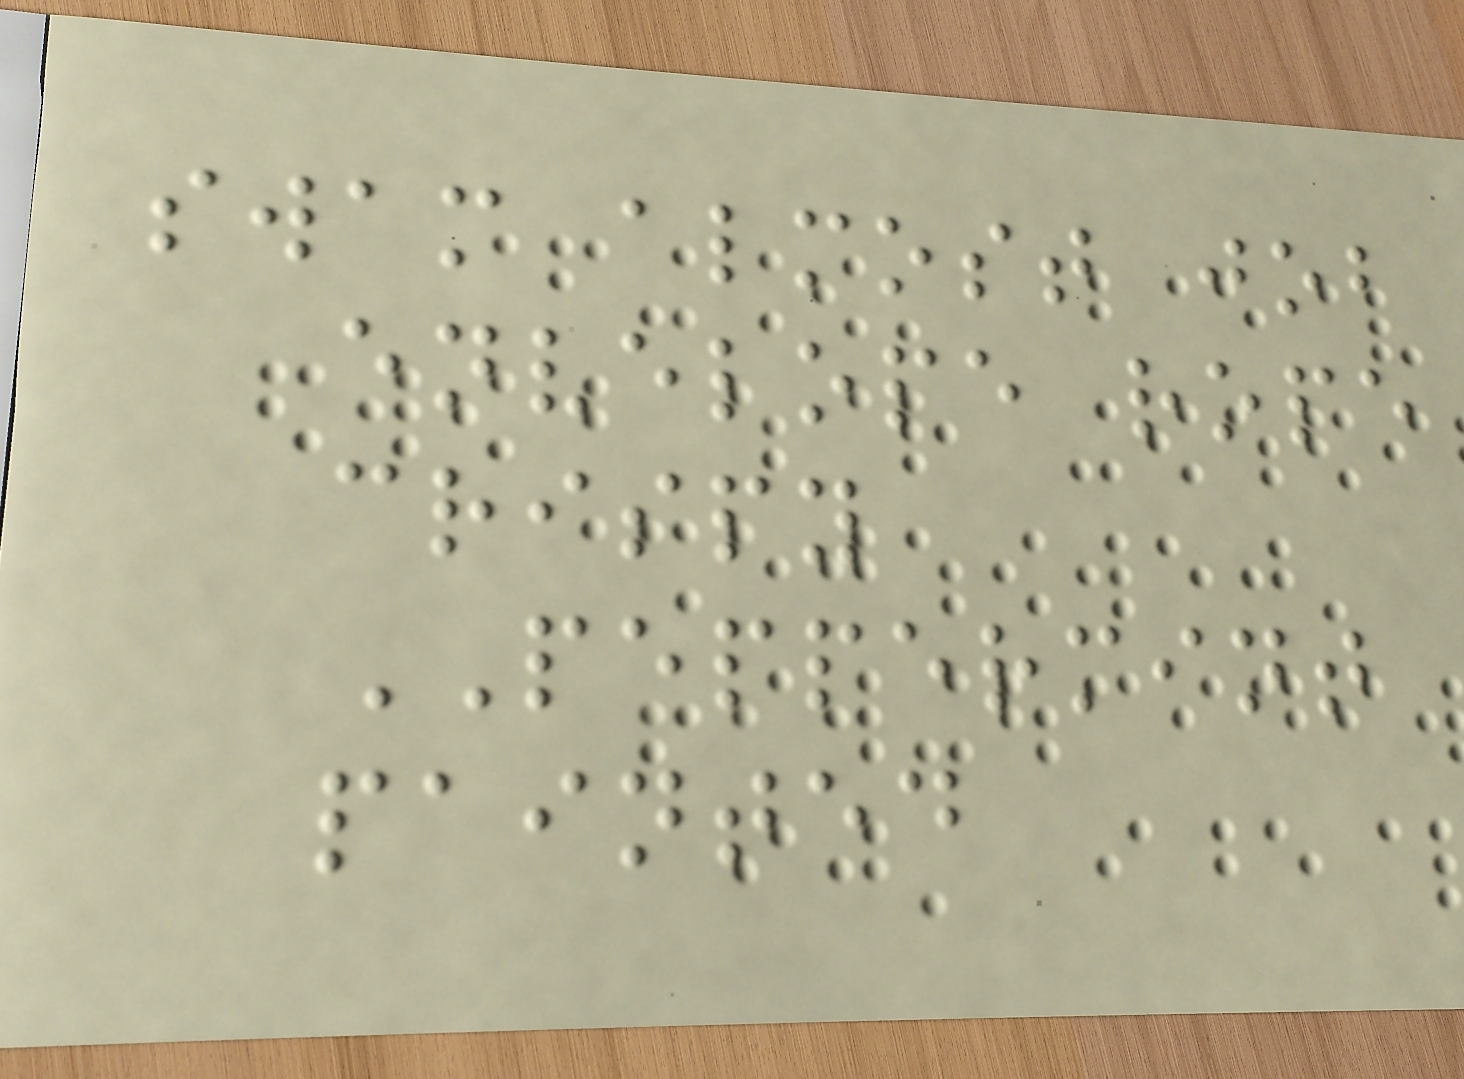swam almost job
envelope rope
crispy
PEPPERMINT
painted
